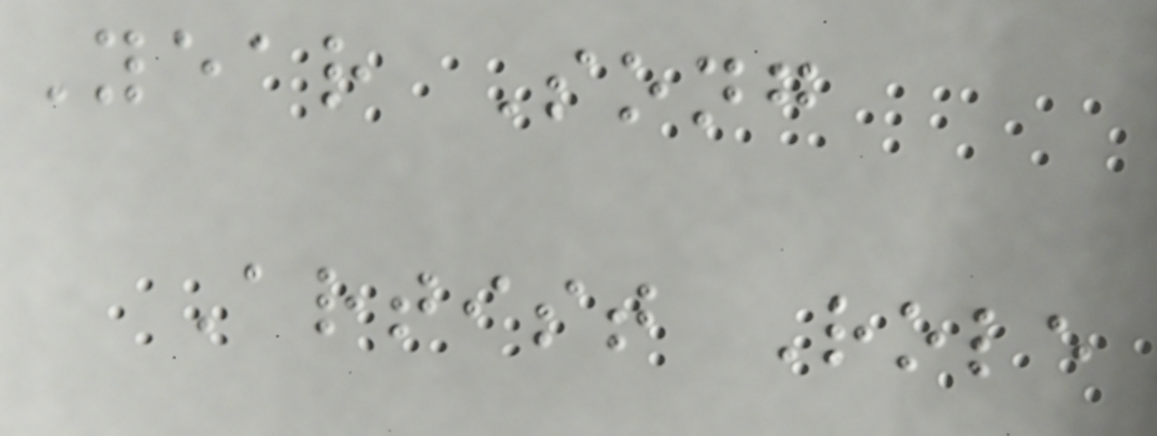Year Song
Artist Role
